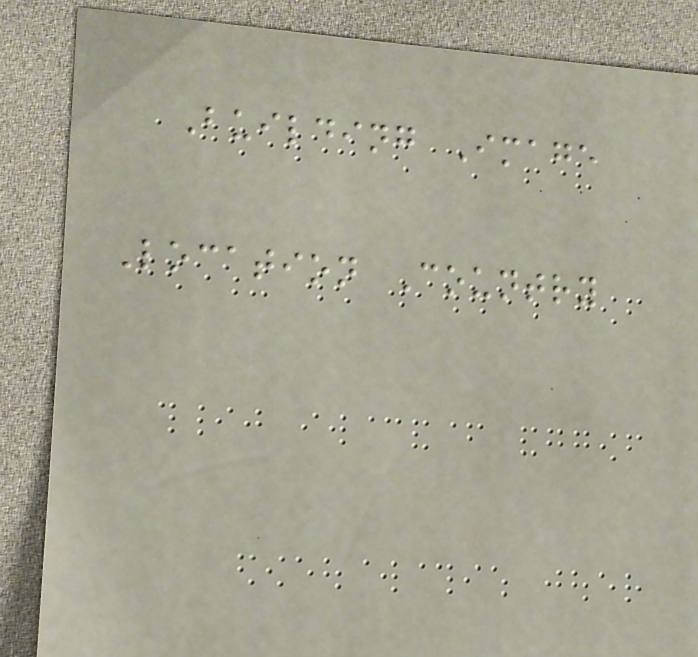Building Image
Location Country
